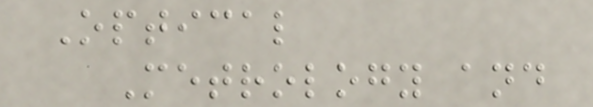Optical
Metrology and
